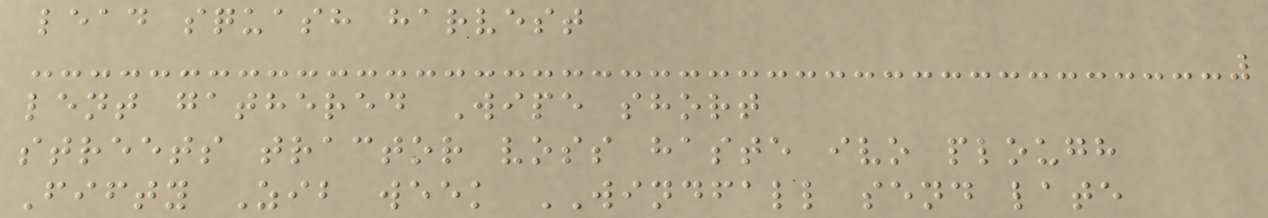lead squash harvest
lent gathered Wipe short
streets tractor voss haste ivo plough
Fifty Zib week WINDFALL send late
